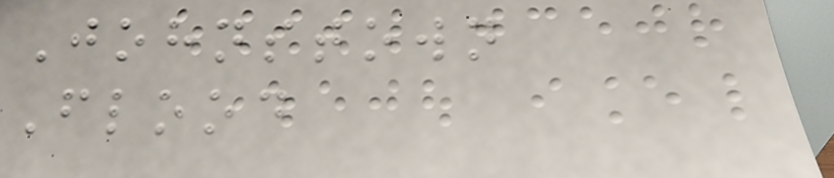Johnstown
Flood
